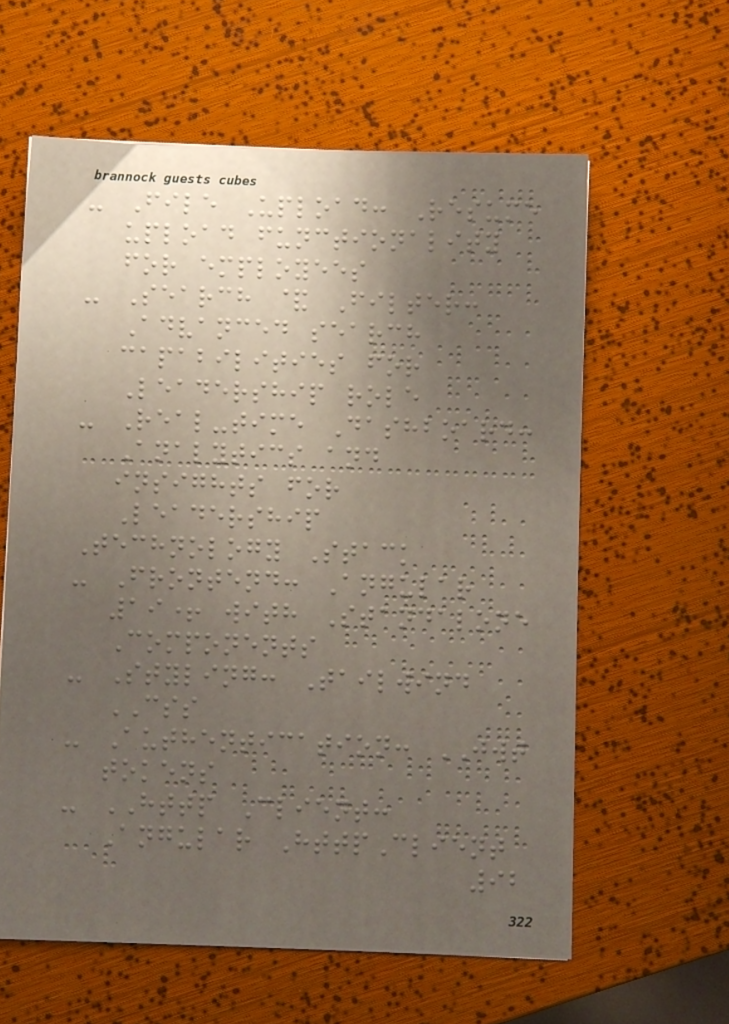- File Upload: Resume
upload functionality
for employees
- Search & Filter:
Advanced search
capabilities for
Leadership role
- Real-time Dashboard:
Analytics and
insights for
Leadership
Technology Stack
- Frontend: Angular
19+ with Standalone
Components
- Styling: Tailwind
CSS
- Authentication: JWT
tokens
- HTTP Client:
Angular HttpClient
92
